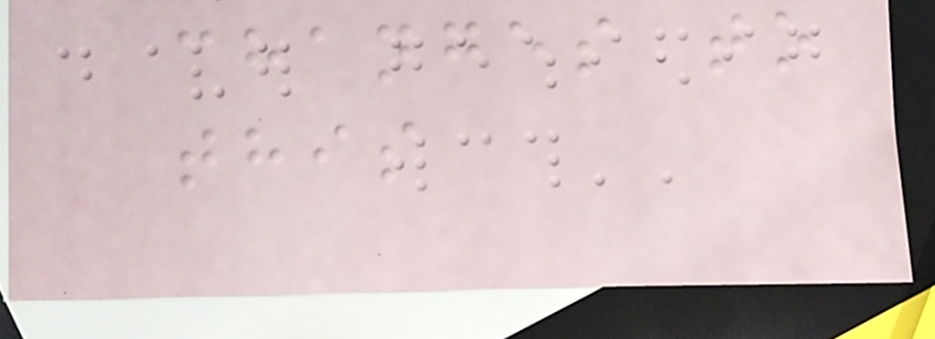changes to
this
